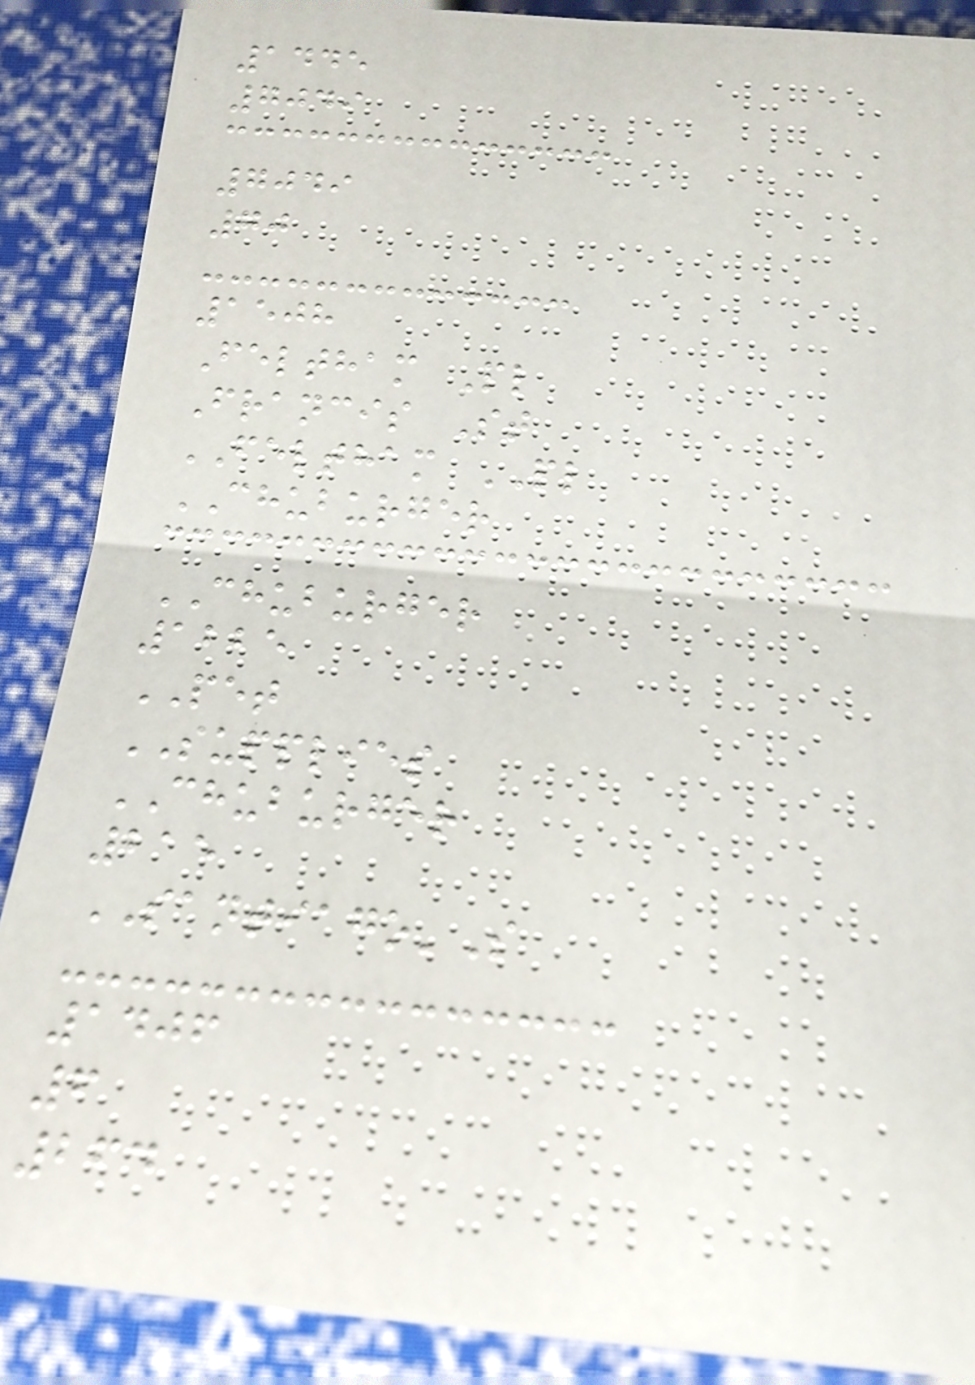1445
7049
7049
70
1508
Feltham Pl
Francis St
FELTHAM PL
CHUBURGER
CHUBURGER
1225
PET
SUPPLIES
CHUBURGER
215
SANTIAGO'S
1406
6
264
